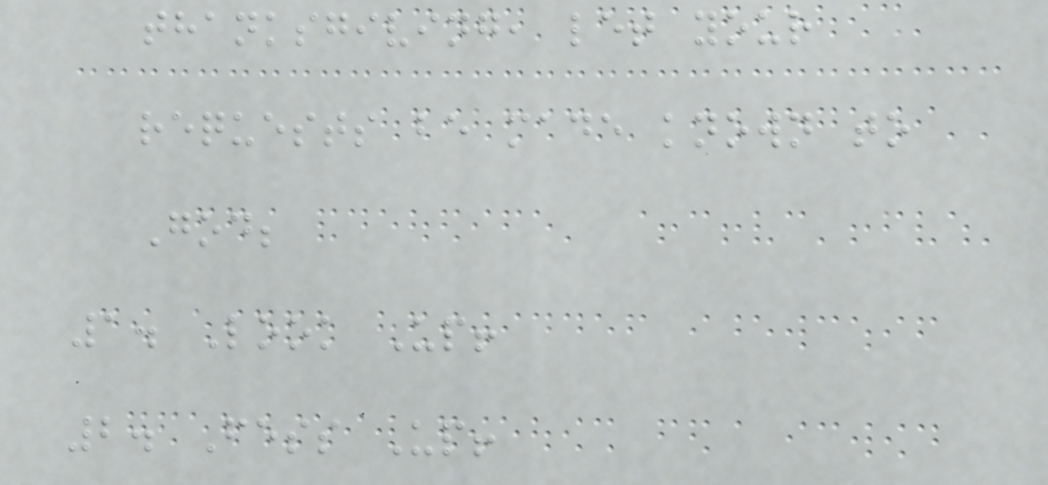thanksgiving, let your
requests be made known to
God;
1. Look Up!
2. Fess Up!
